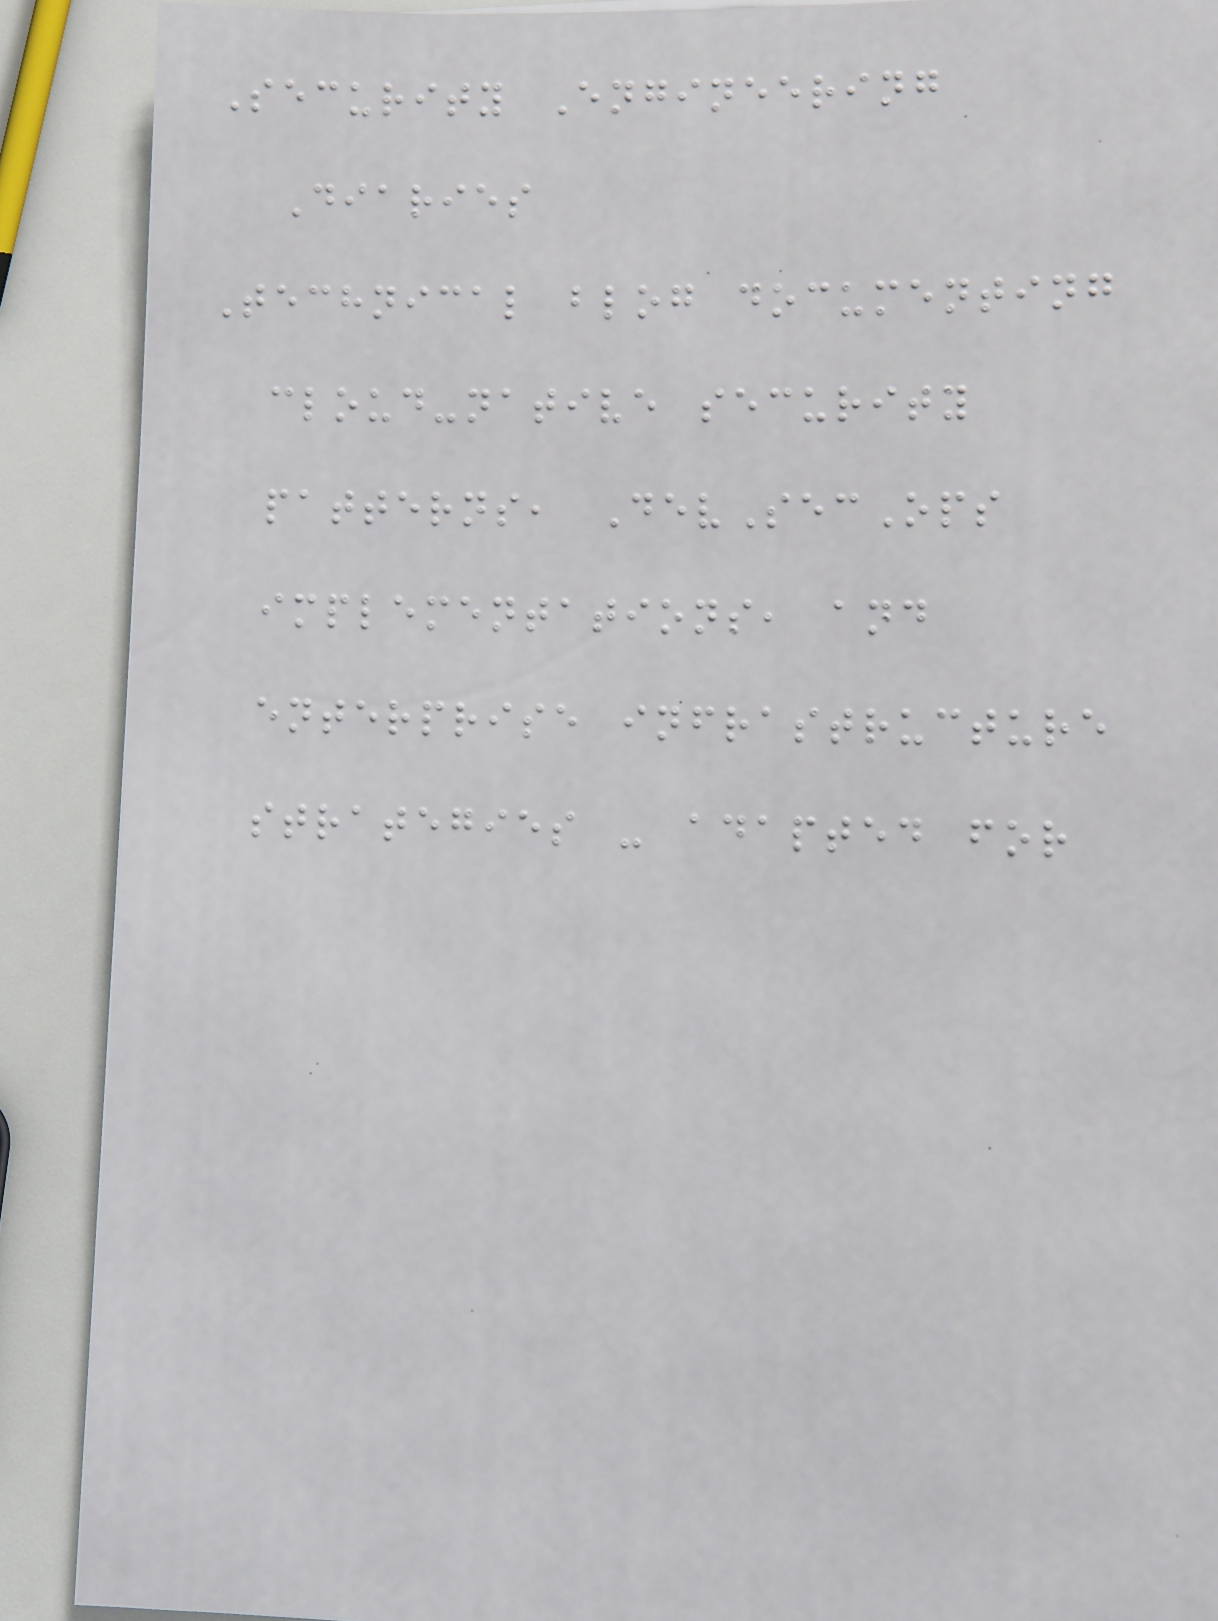Security Engineering
Diaries
Technical blog documenting
cloud-native security
patterns, DevSecOps
implementations, and
enterprise infrastructure
strategies - adapted for
